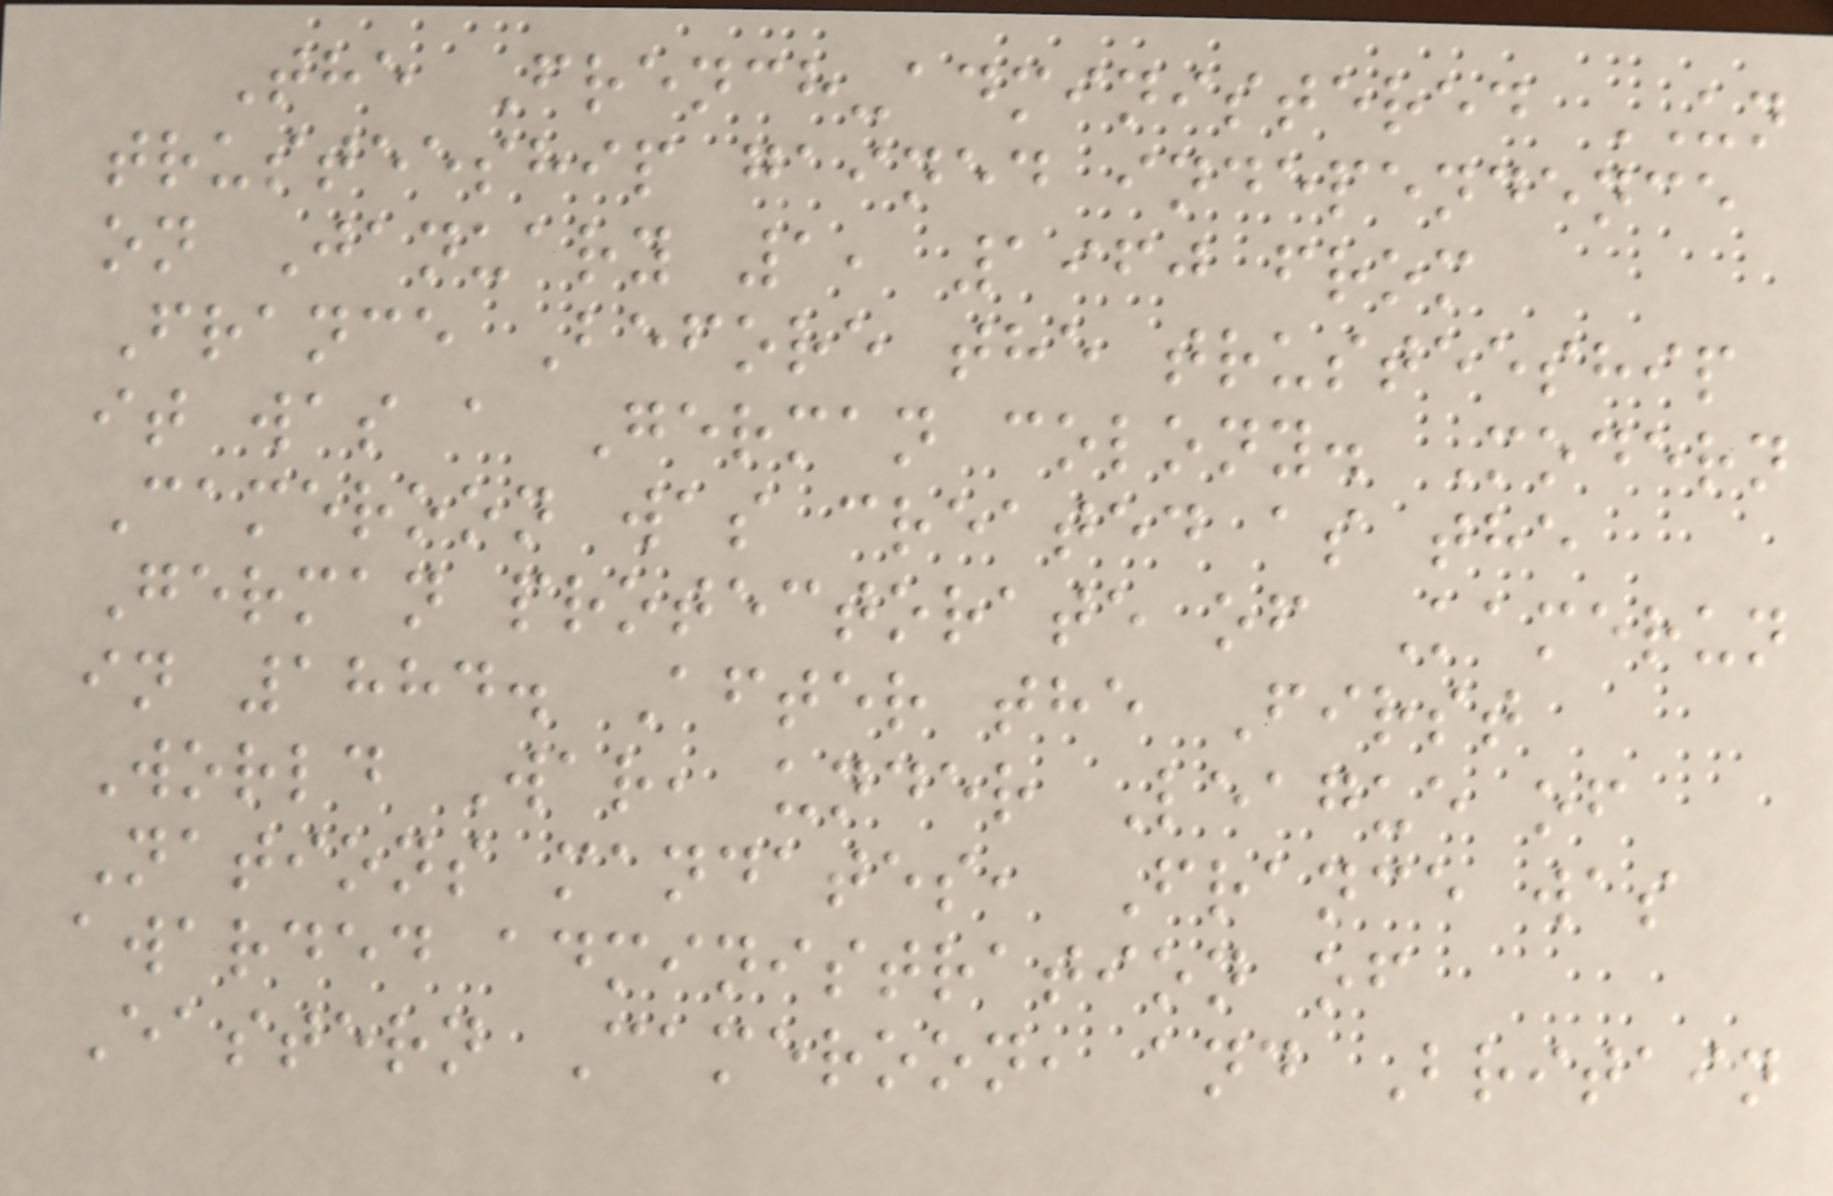The French-administered UN
trusteeship gained independence
on January 1, 1960 from
France Before the trusteeship
it was a German colony. Modern
Cameroon was created as the
German protectorate of Kamerun
in 1884. After the First
World War, under League of
Nations mandates, France was
awarded administration of
Eastern Cameroon, and Britain
